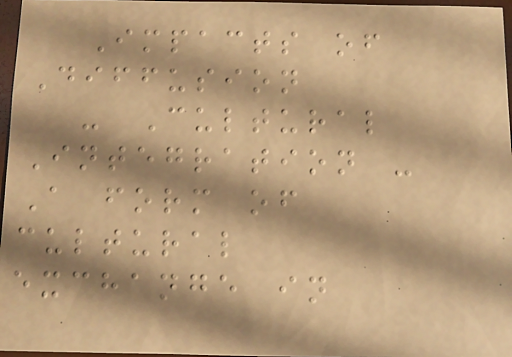Impacts of
Diffusion
- Cultural
Integration -
A form of
cultural
exchange in
